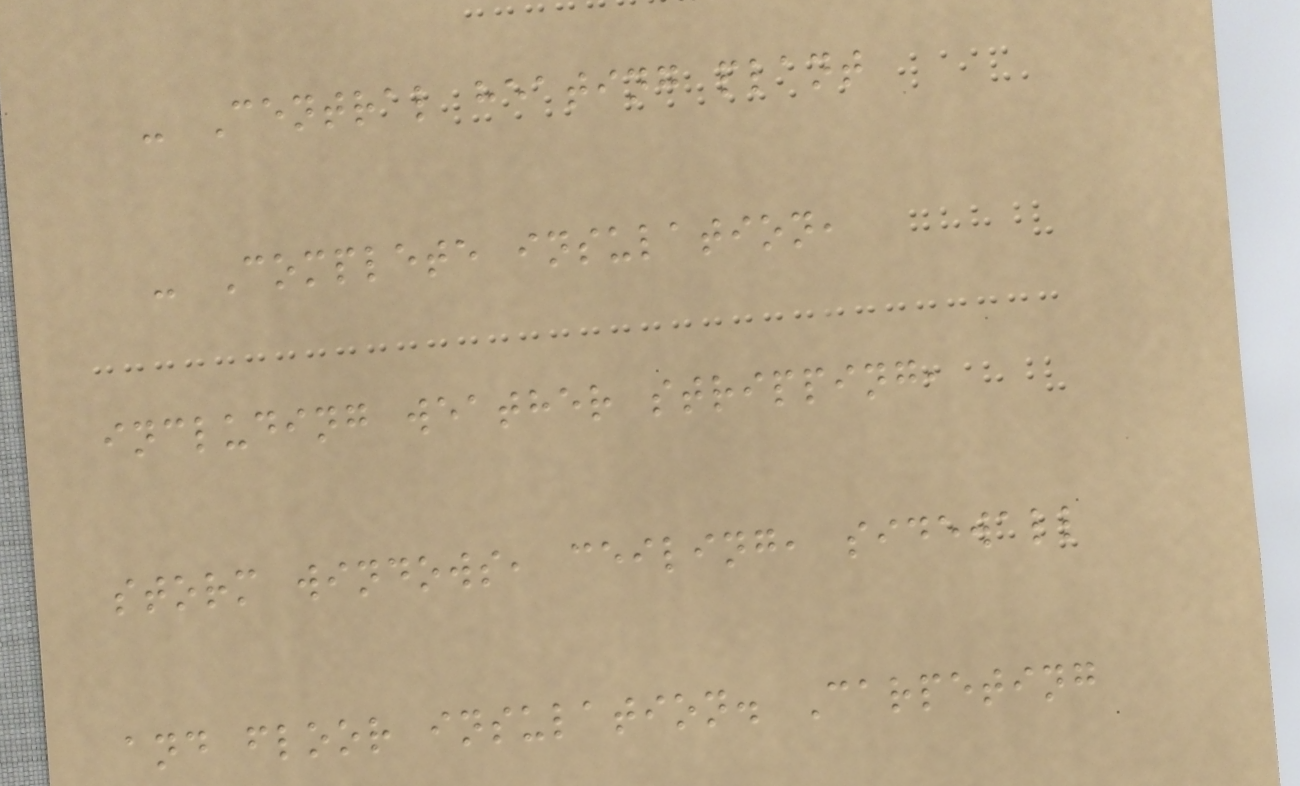- Central heating plant
- Complete insulation,
including weather stripping,
storm windows, ceiling, sidewall
and floor insulation. Carpeting
